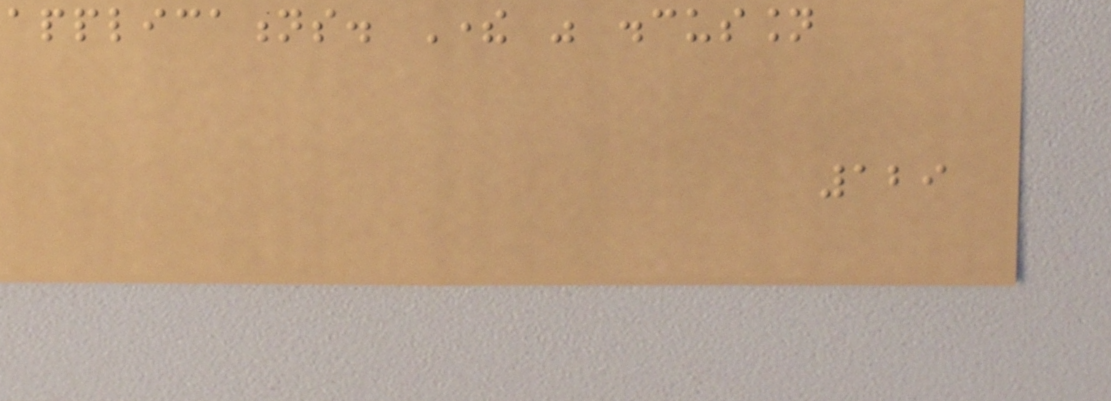applications. There was discussion
129
